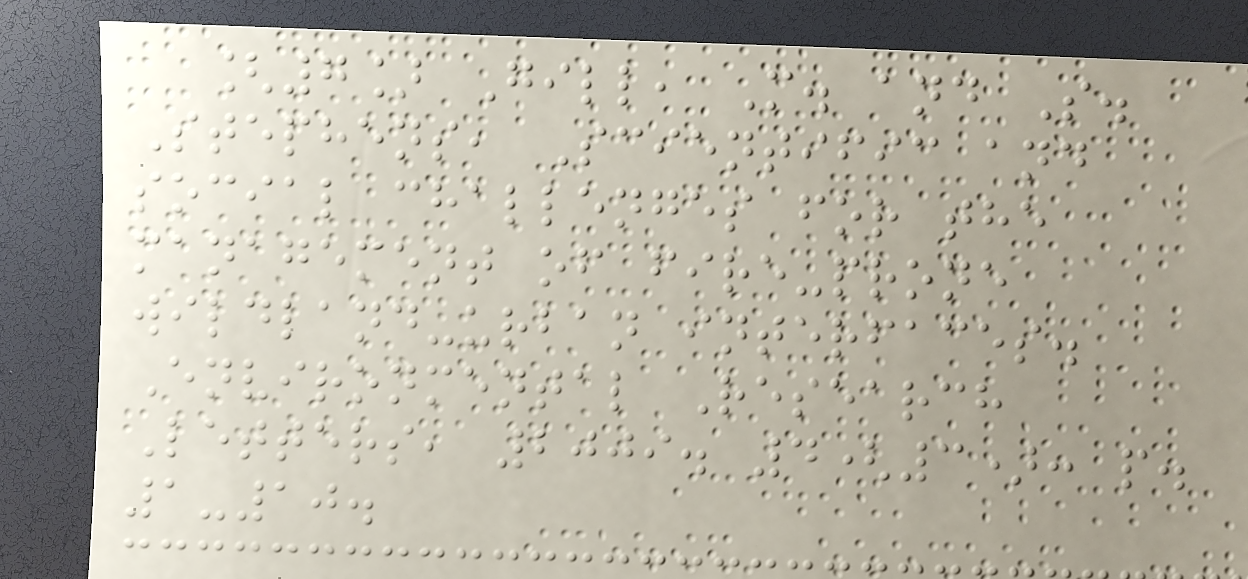[7] Gill, M. and S.
Stephens, Scientific and
social challenges for the
management of fire-prone
wildland-urban interfaces.
Environmental Research
Letters, 2009. 4(3): p.
1-10.
